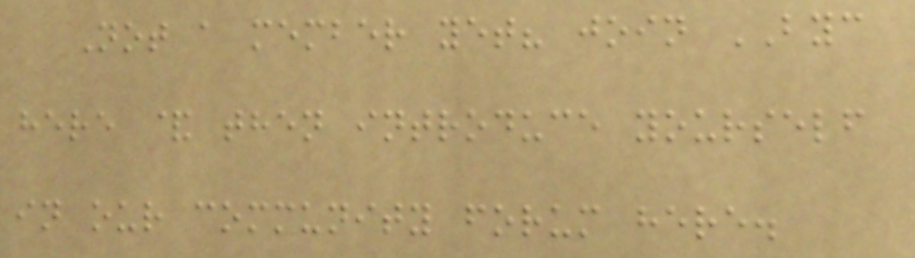Not a member yet? join BYC
here & then introduce yourself
in our community forum here.
